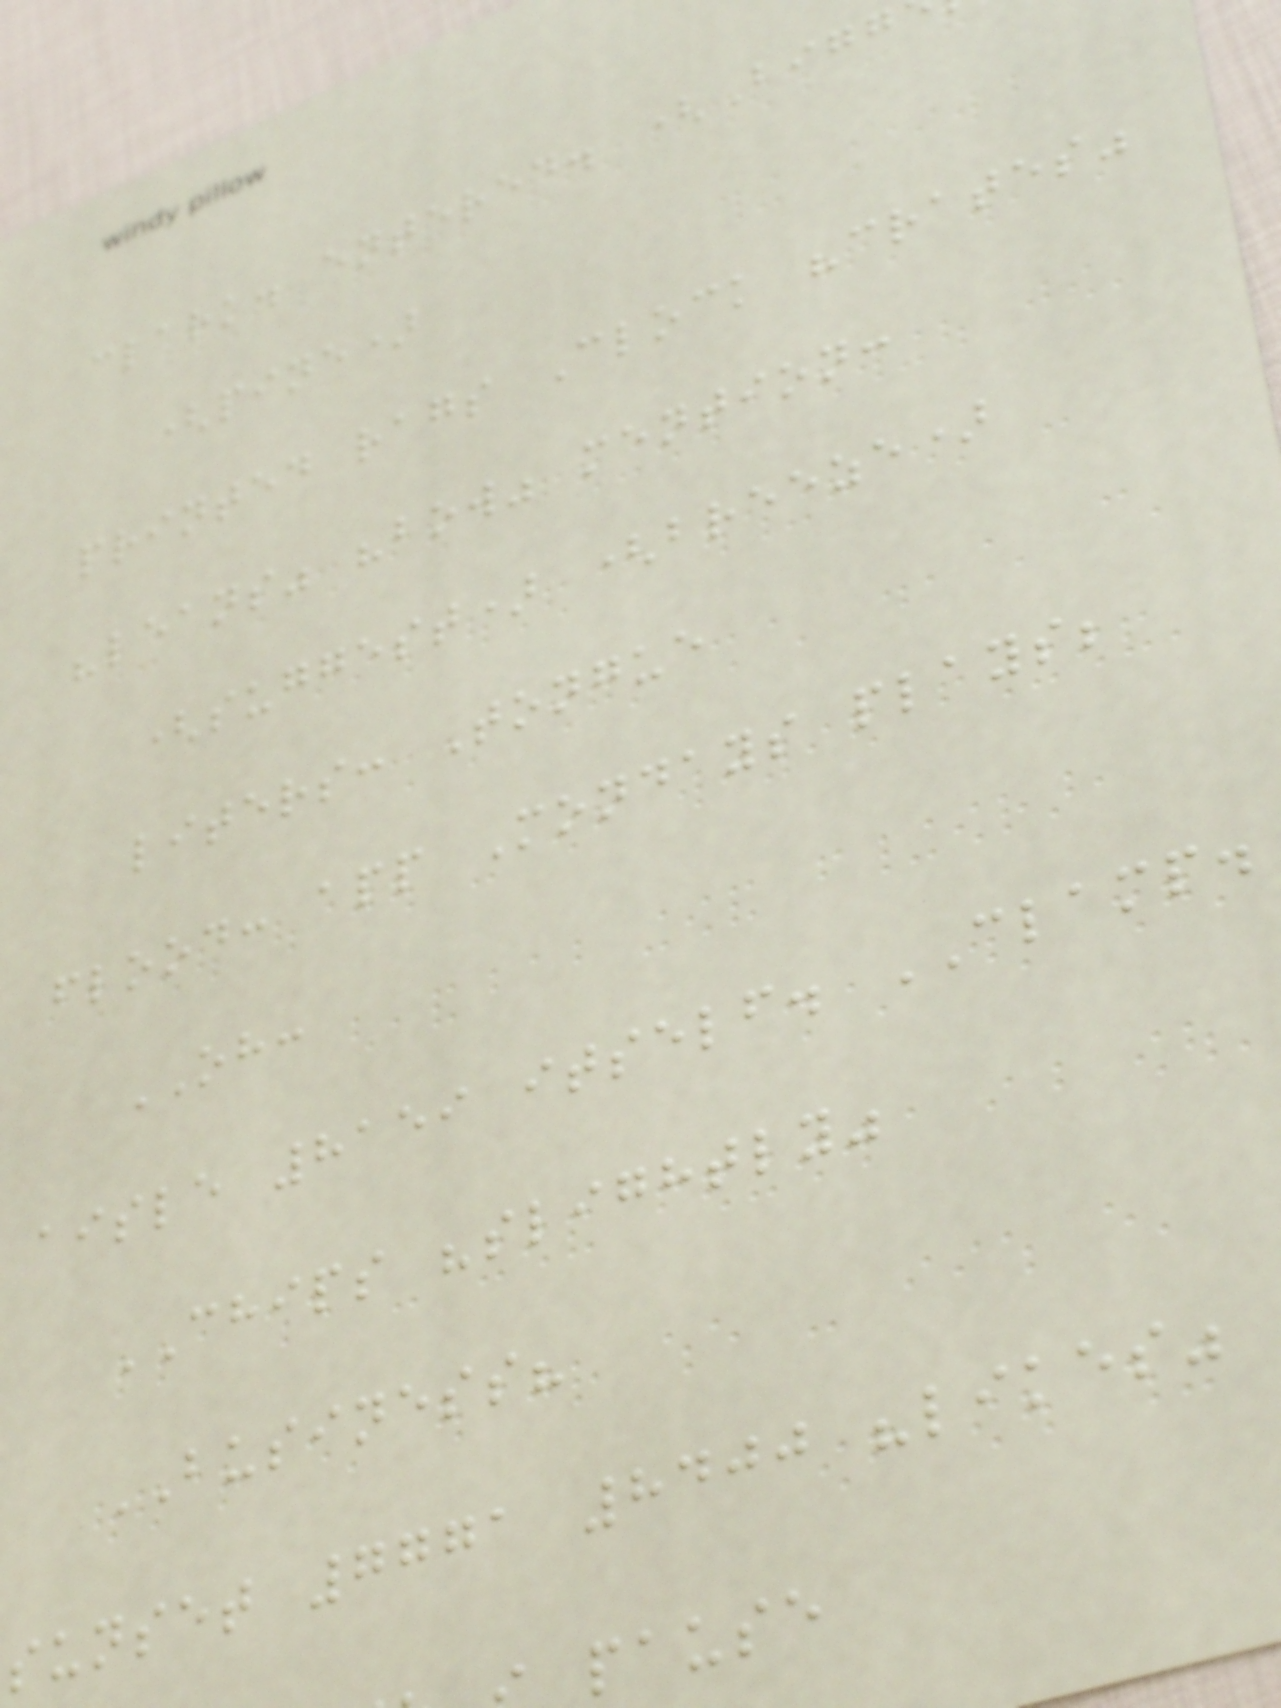clark. entered. (Bigg
(pine)
printed rags Clock "crates"
"leans" "bow" mention:
(suggest) (breeze)
liters: Tongue
flood: app Mondays plays;
OH:
aisle 8159 itself. CLAMP.
CHIPS "slightly"
BUSINESS?
sunset 7771 8400 "likes"
pause
